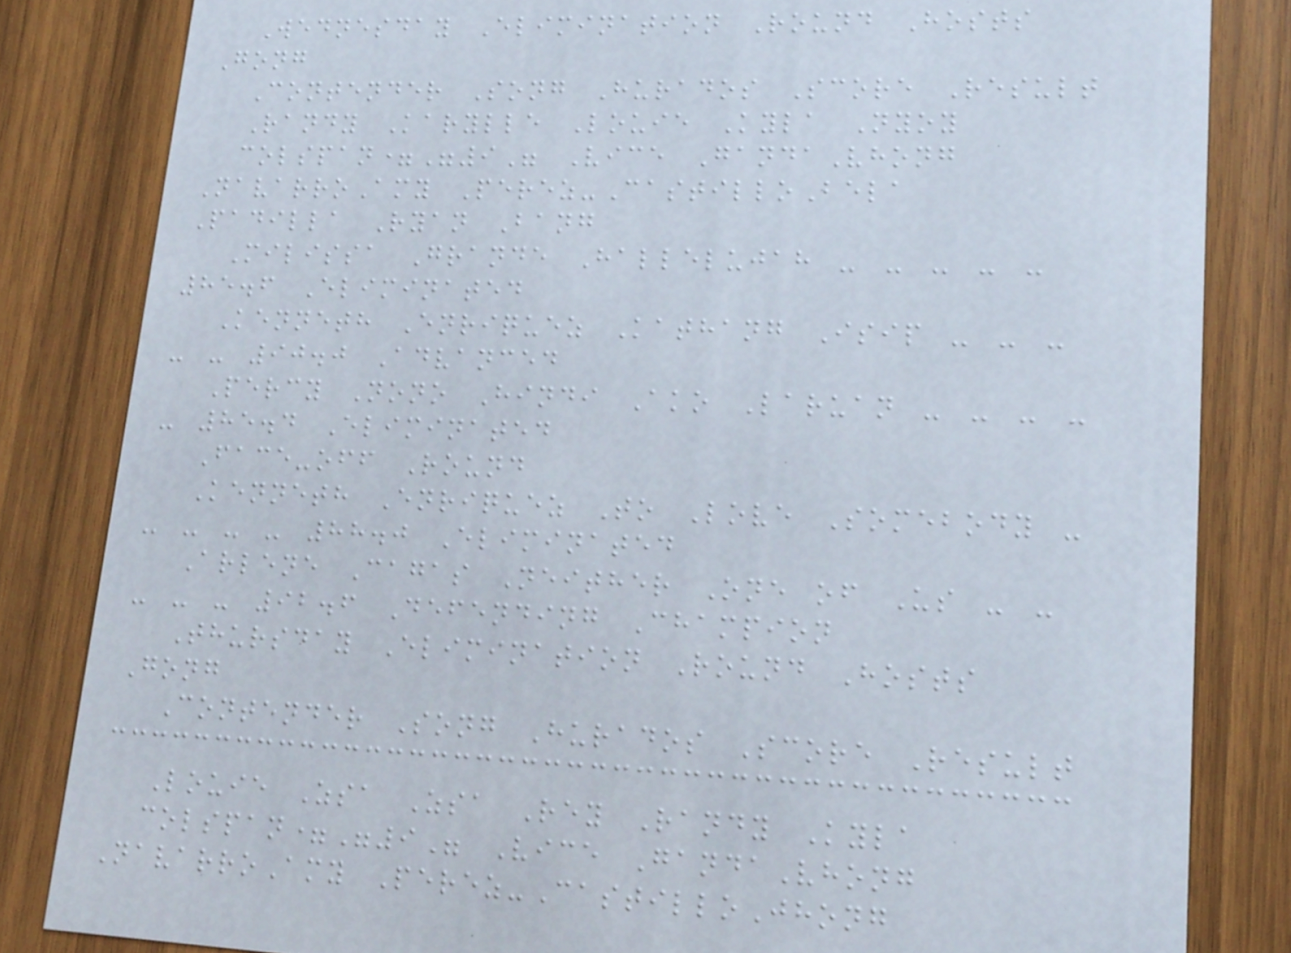Wednesday Elimination Round Hosts
Gong
Contender Song Hurados Score Result
Randy Karylle Louie Kyla Nyoy
colspan="9" Vice GandaVhong
NavarroAmy Perez-CastilloBela
Padilla Ryan Bang
Milissa Grande Hallelujah - - - - -
85.6 Eliminated
Kenneth Enriquez Kathang Isip - - -
- - 90.0 Advanced
Percy Nono Hindi Ako Laruan - - - -
- 85.4 Eliminated
Face-off Round
Kenneth Enriquez To Love Somebody -
- - - - 88.0 Eliminated
Arlene Cagas Neither One of Us - -
- - - 92.6 Defending Champion
Thursday Elimination Round Hosts
Gong
Contender Song Hurados Score Result
Louie Zsa Zsa Rey Randy Kyla
colspan="9" Vice GandaVhong
NavarroAmy Perez-CastilloJhong
